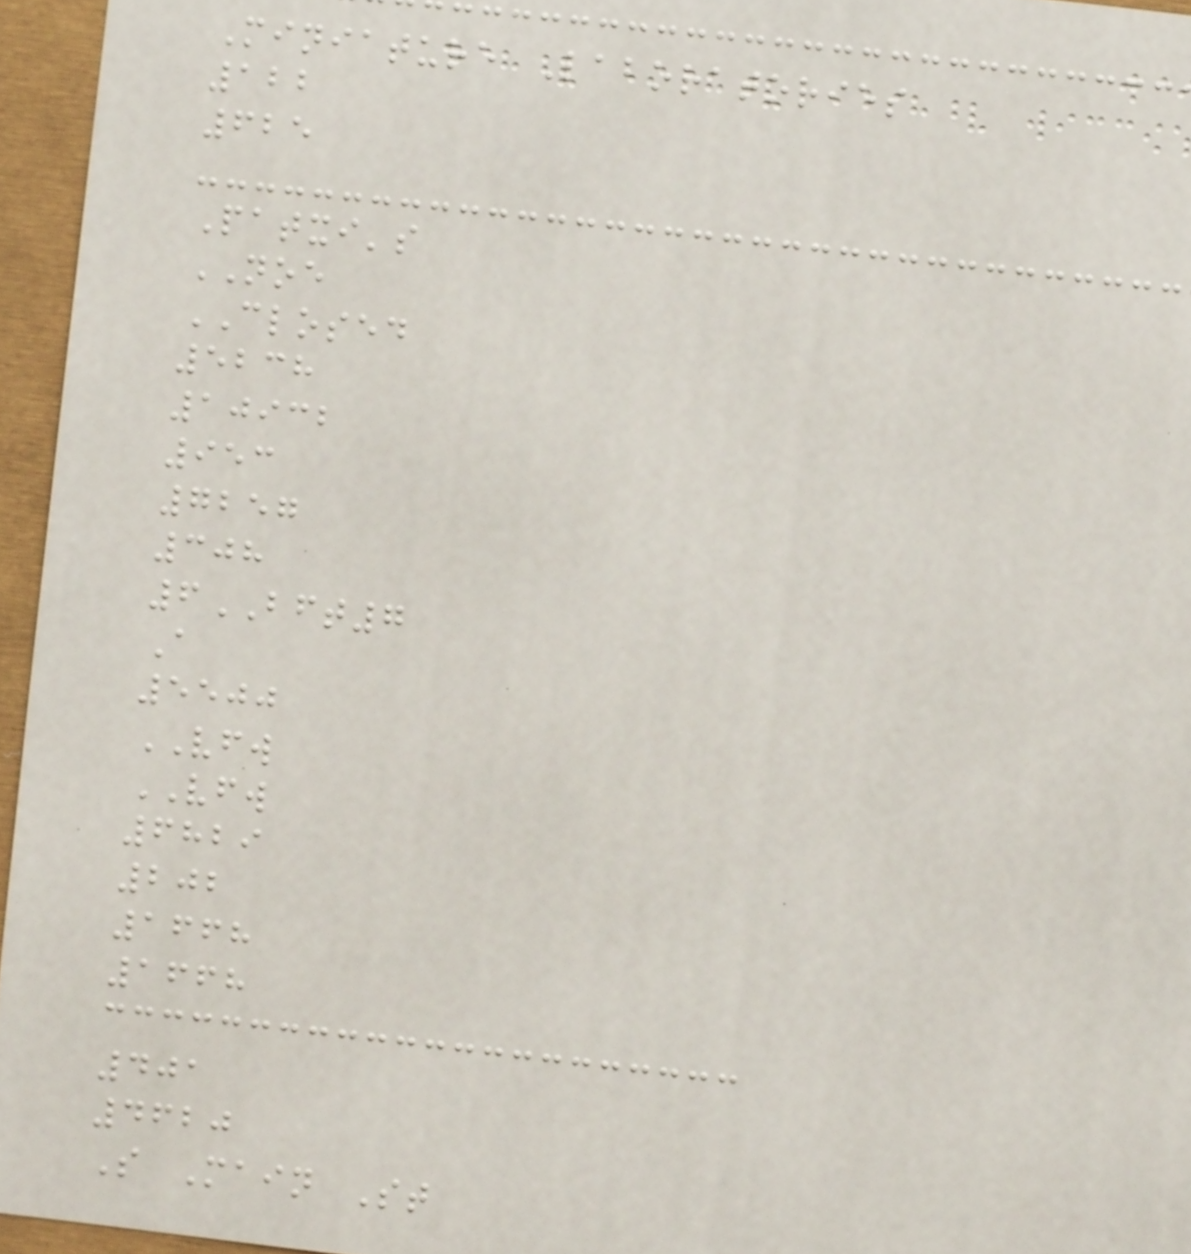Miniature Laboratories
122
625
Patxi's
NOE
CLOSED
5238
10932
953
7257
308
6BFT7
A
5500
VFW
VFW
6829
202
1668
1668
401
4620
S Main St
